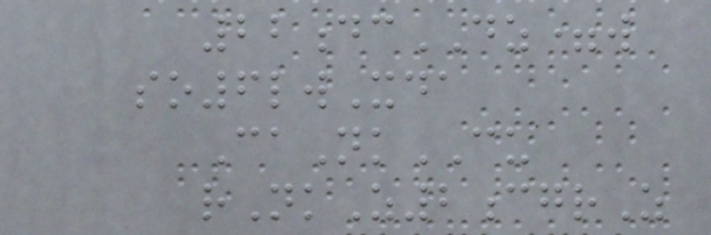22dcDZ=w
so6lwXda
CaNkCU
rNkZ2cgrZ
